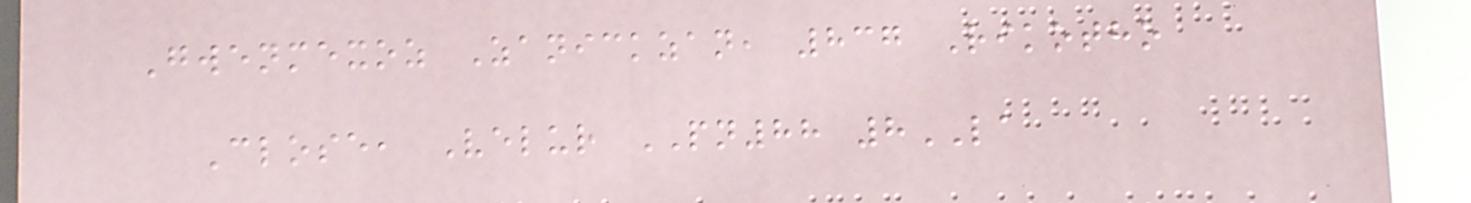Gwenmexoz Zanickzan, 837 Rikotho
Close, Velur PN88 8LA
